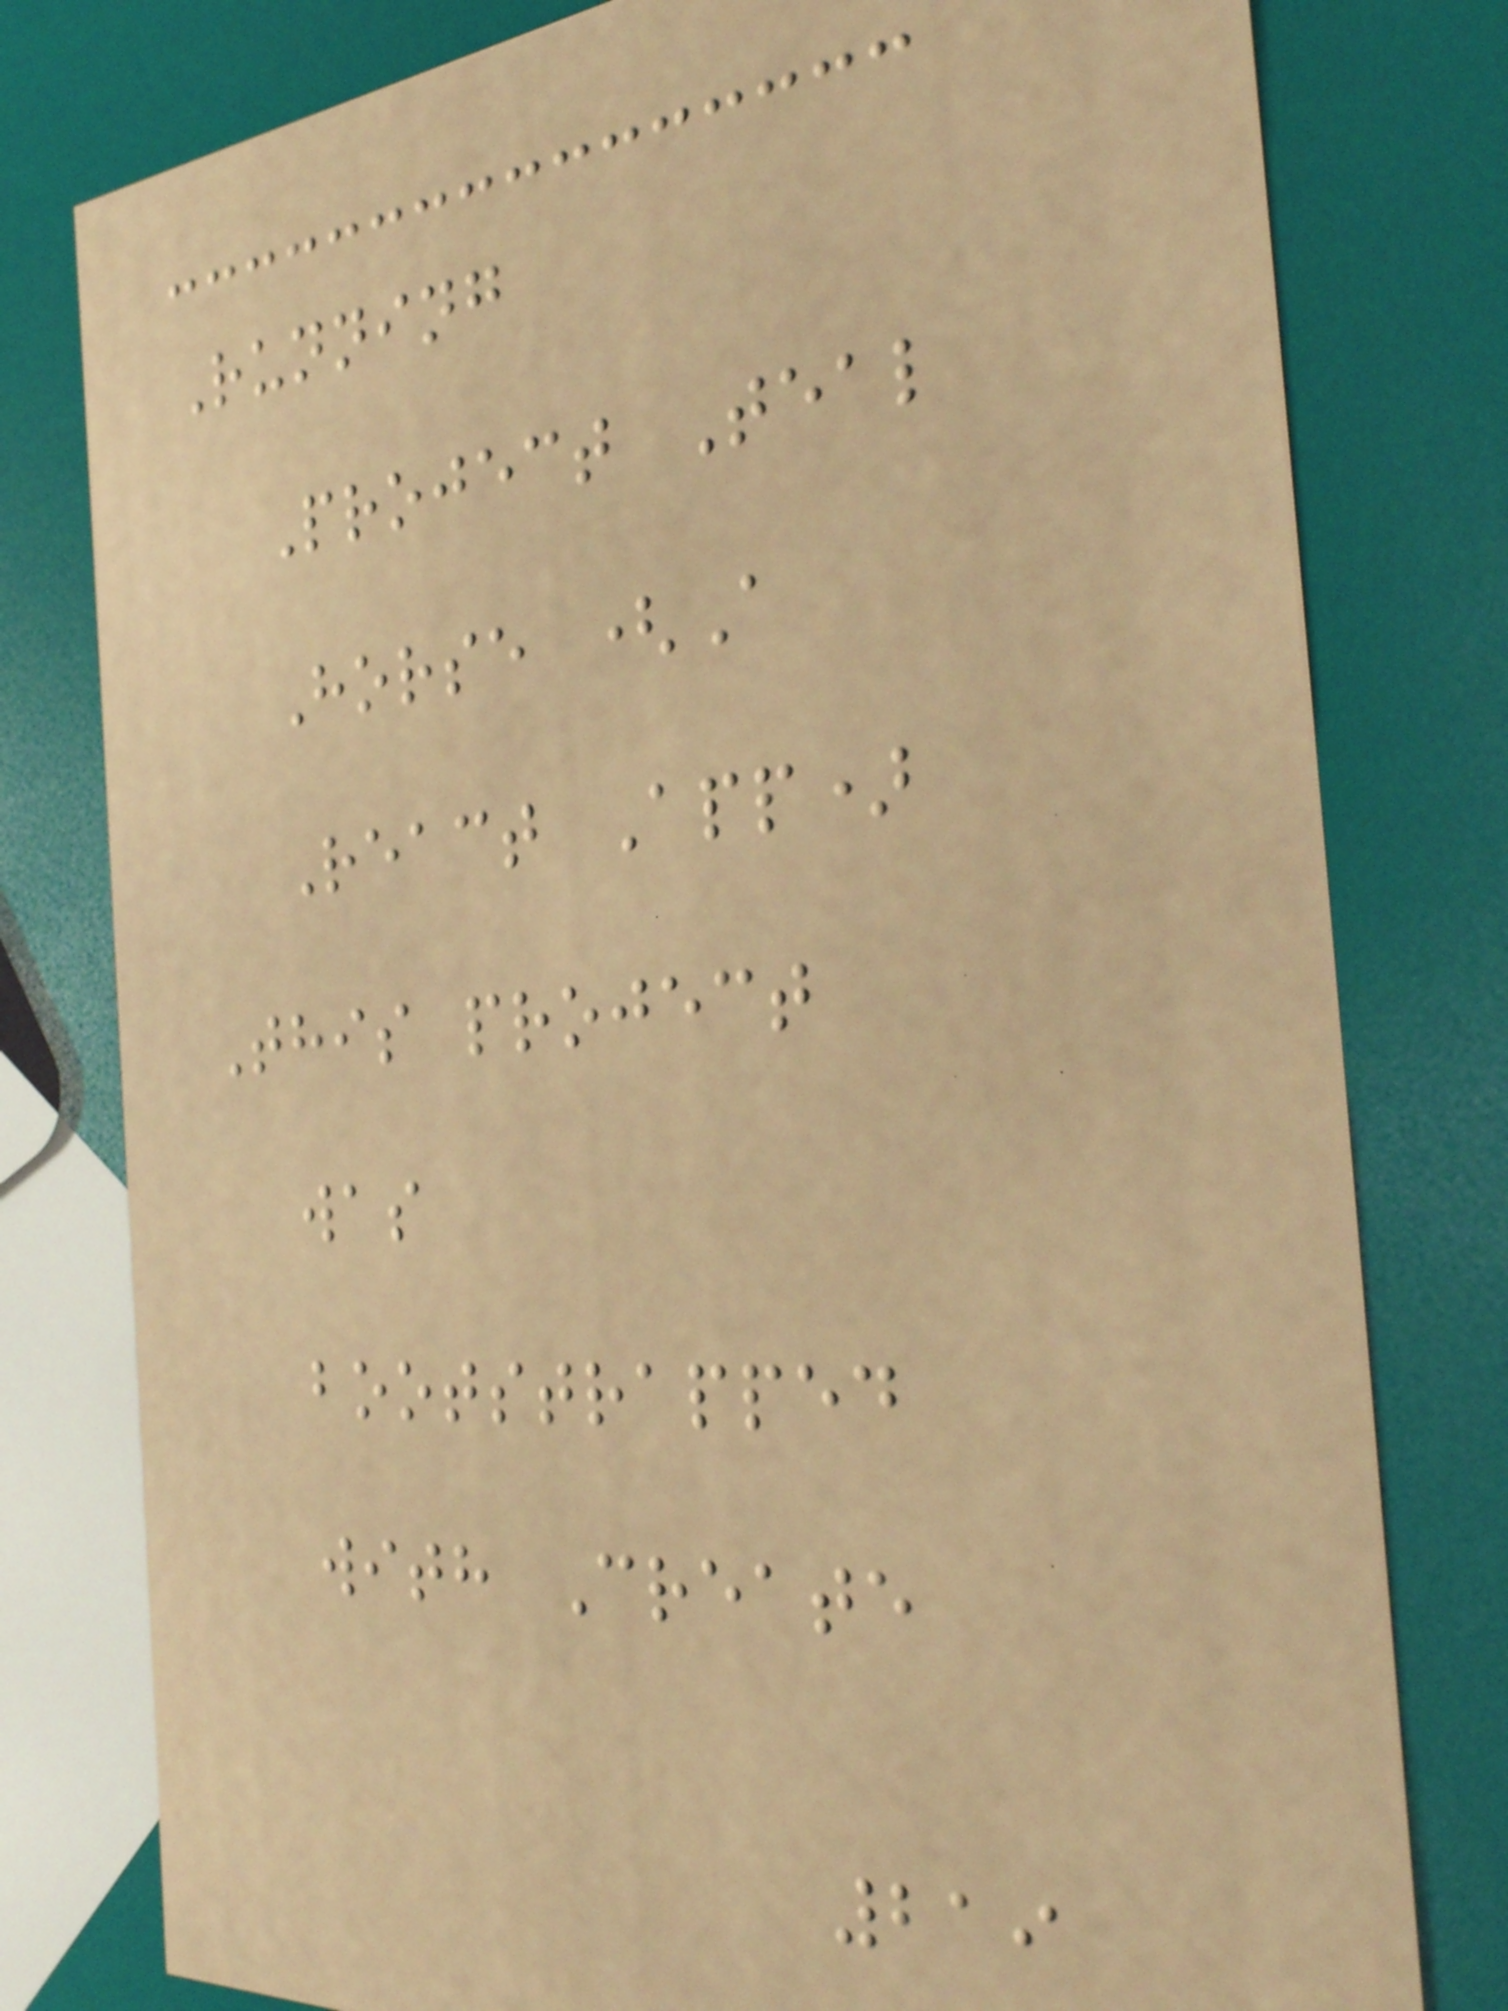Running
Project Teal
Horse (A
React App)
This project
was
bootstrapped
with Create
219
